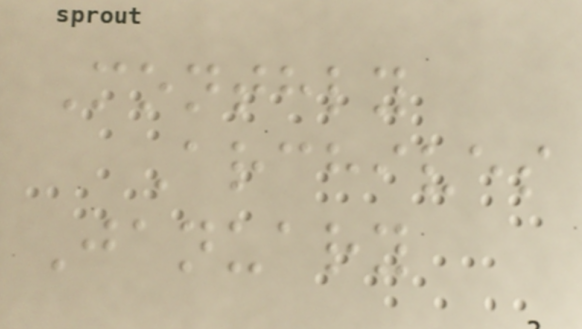Monthly
Archives
January
